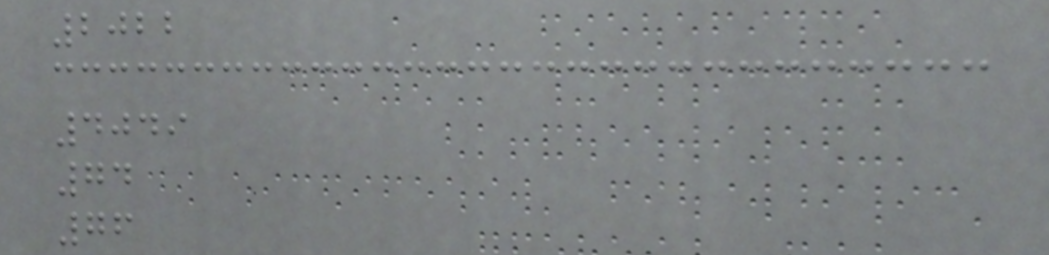2022
4049
74
76
